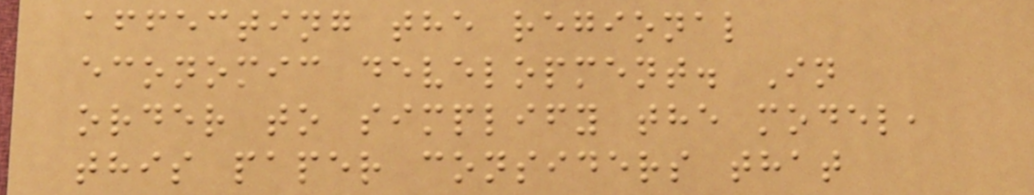affecting the regional
economic development. In
order to simplify the model,
this paper considers that
